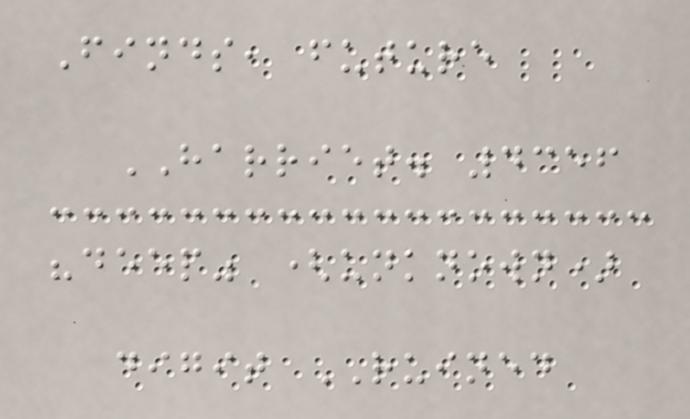Finds, future
HARRIET. 4356
"deep" (unknown)
digit RUINED
